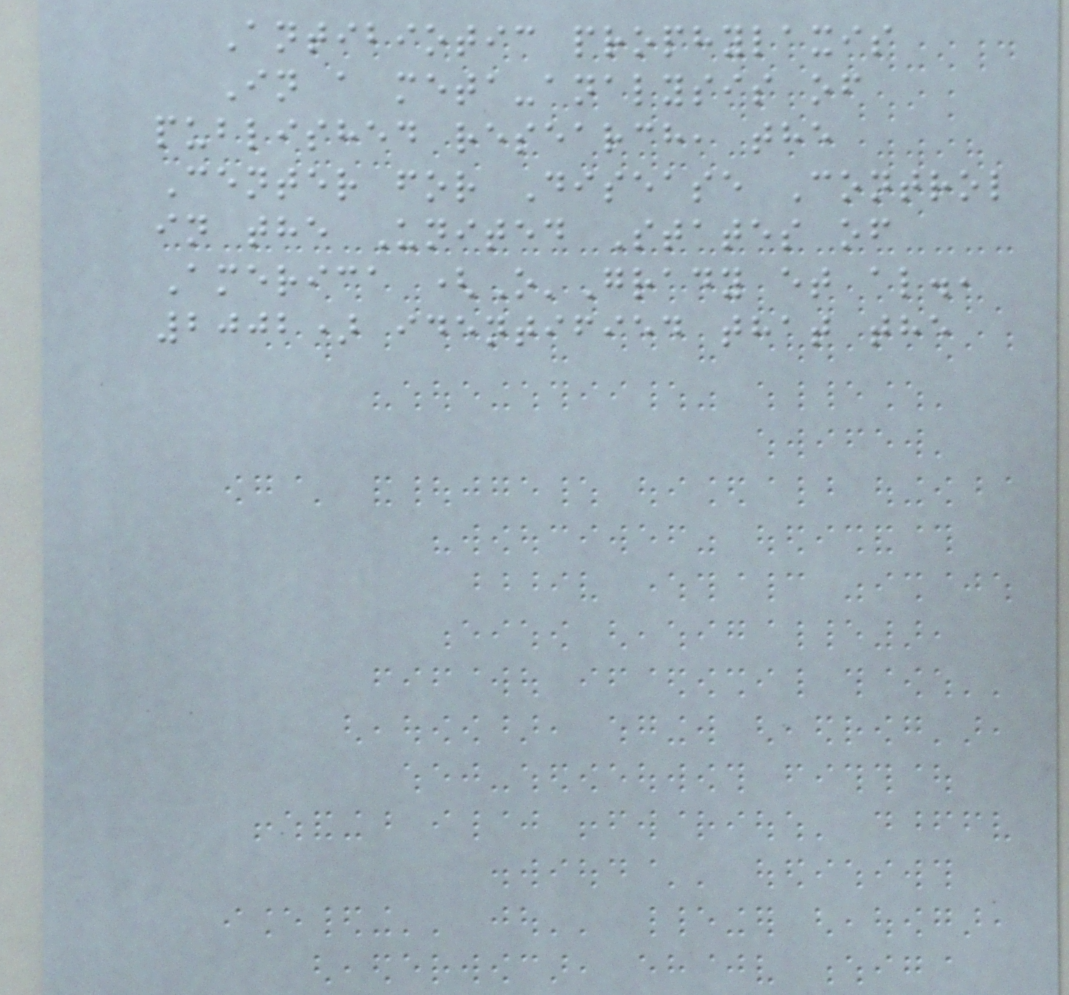Antibiotic prophylaxis
In a meta-analysis of
published research, the
Center for Disease Control
in the United States of
America (O'Grady et al.,
2002) identified that the
